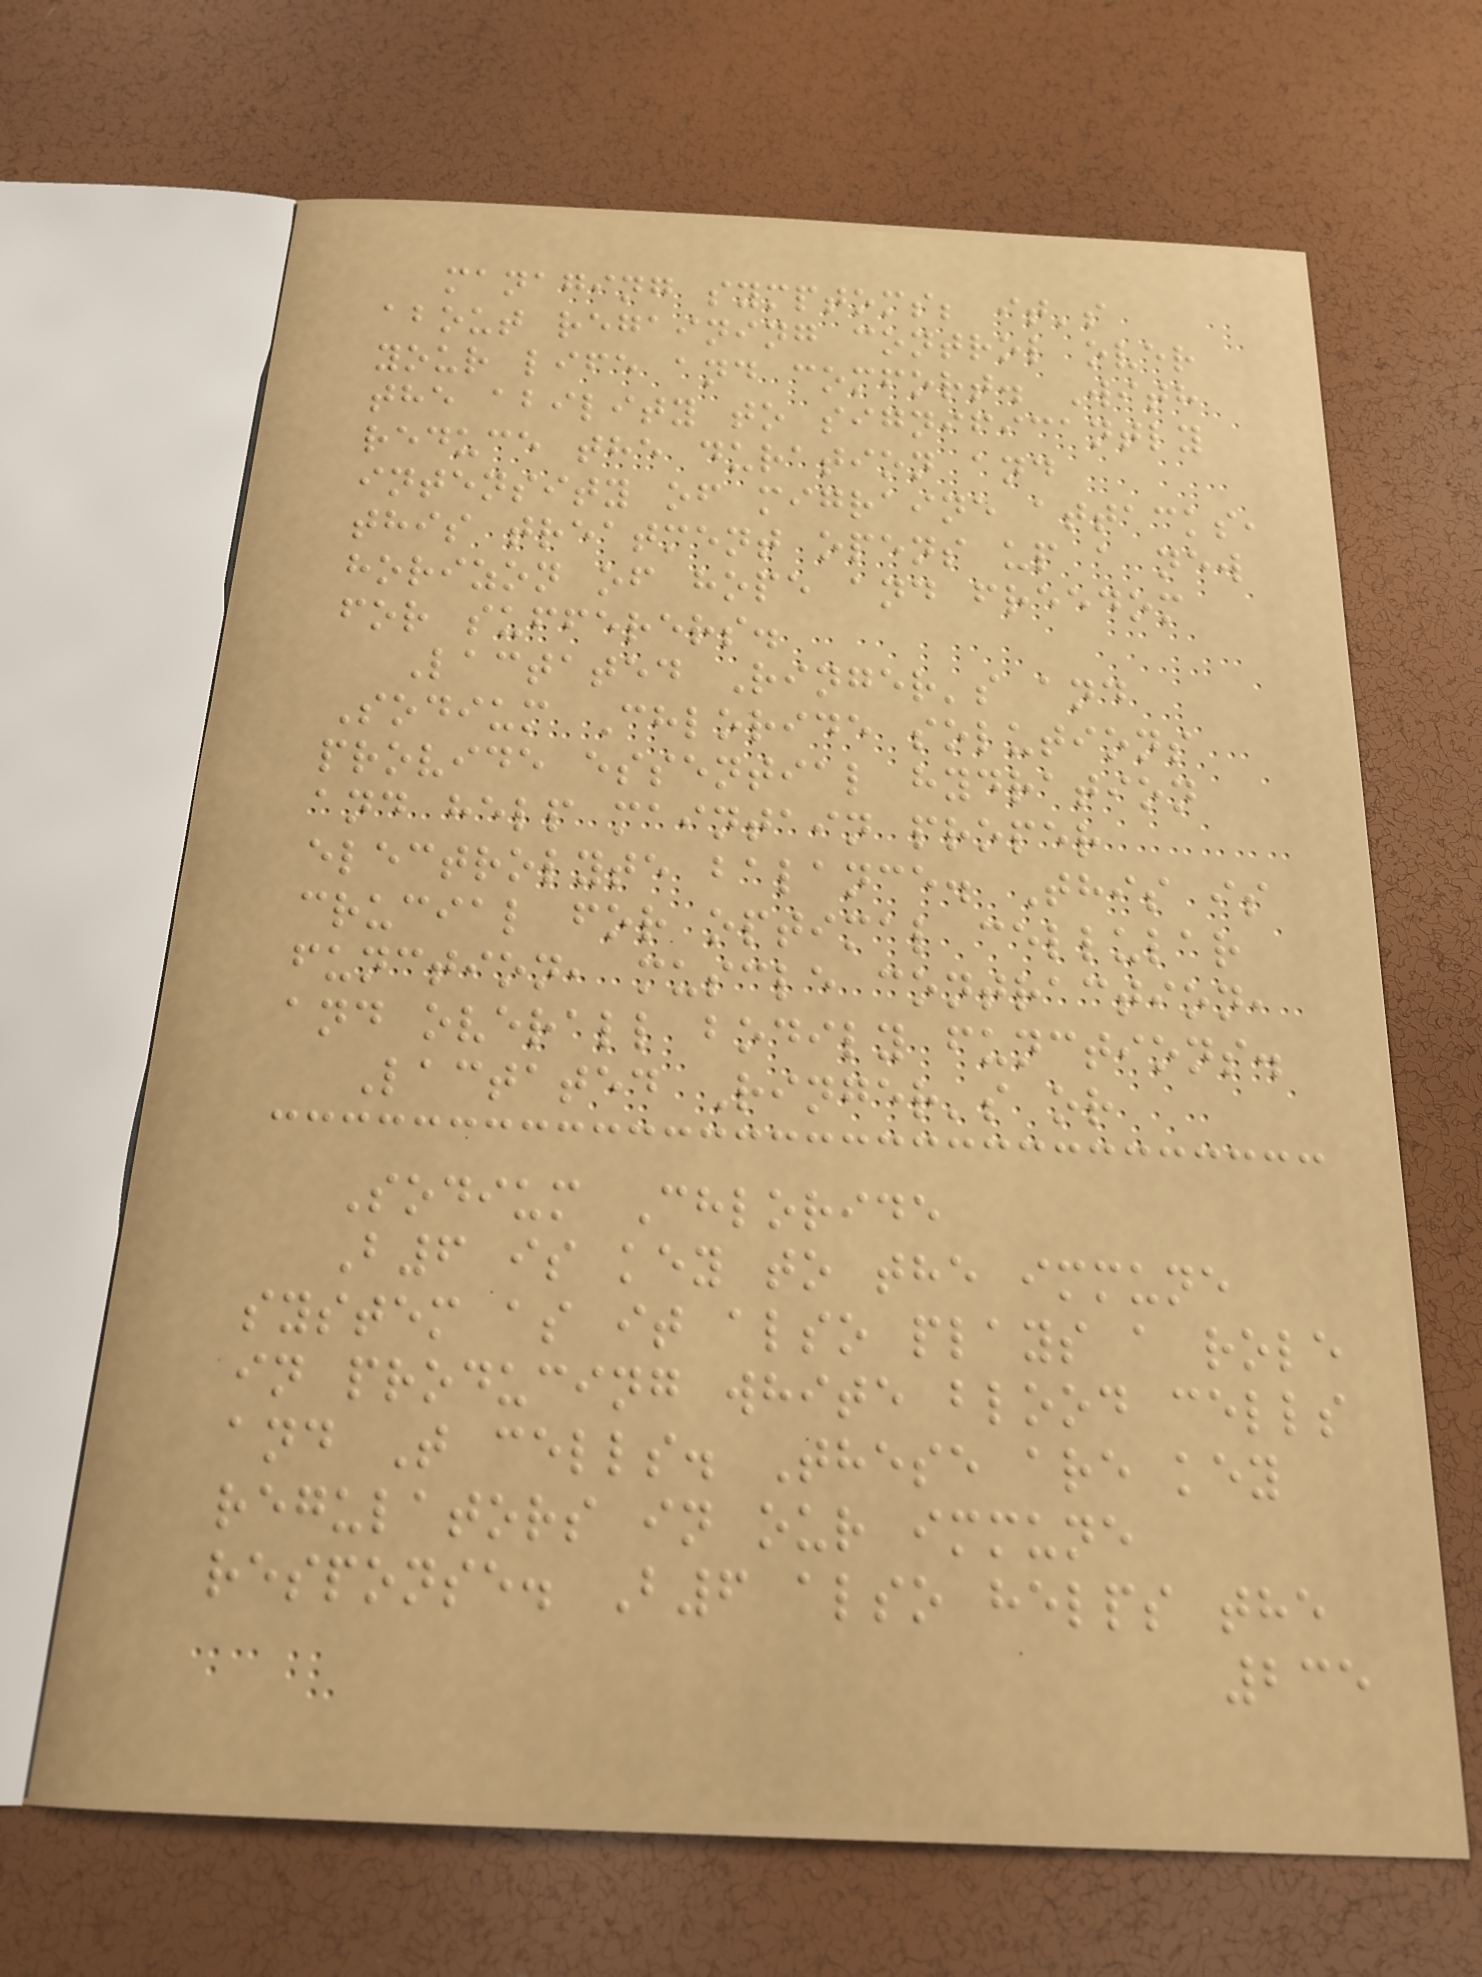managing symptoms; it's
about regaining control over
your life and comfort. With
the ability to significantly
reduce the duration and
intensity of migraine attacks,
this treatment opens up a new
horizon of hope and freedom
for sufferers.
Lactated Ringer's and
Sodium Chloride solutions
provide essential hydration
and help maintain proper
electrolyte balance. This is
crucial for optimal cellular
function, muscle contraction,
and overall bodily functions.
Lactated Ringer's or
Sodium Chloride
B6 is key to the immune
system as it also plays a role
in producing white blood cells
and T cells. These are key
regulators in our immune
response. B6 also helps the
235
